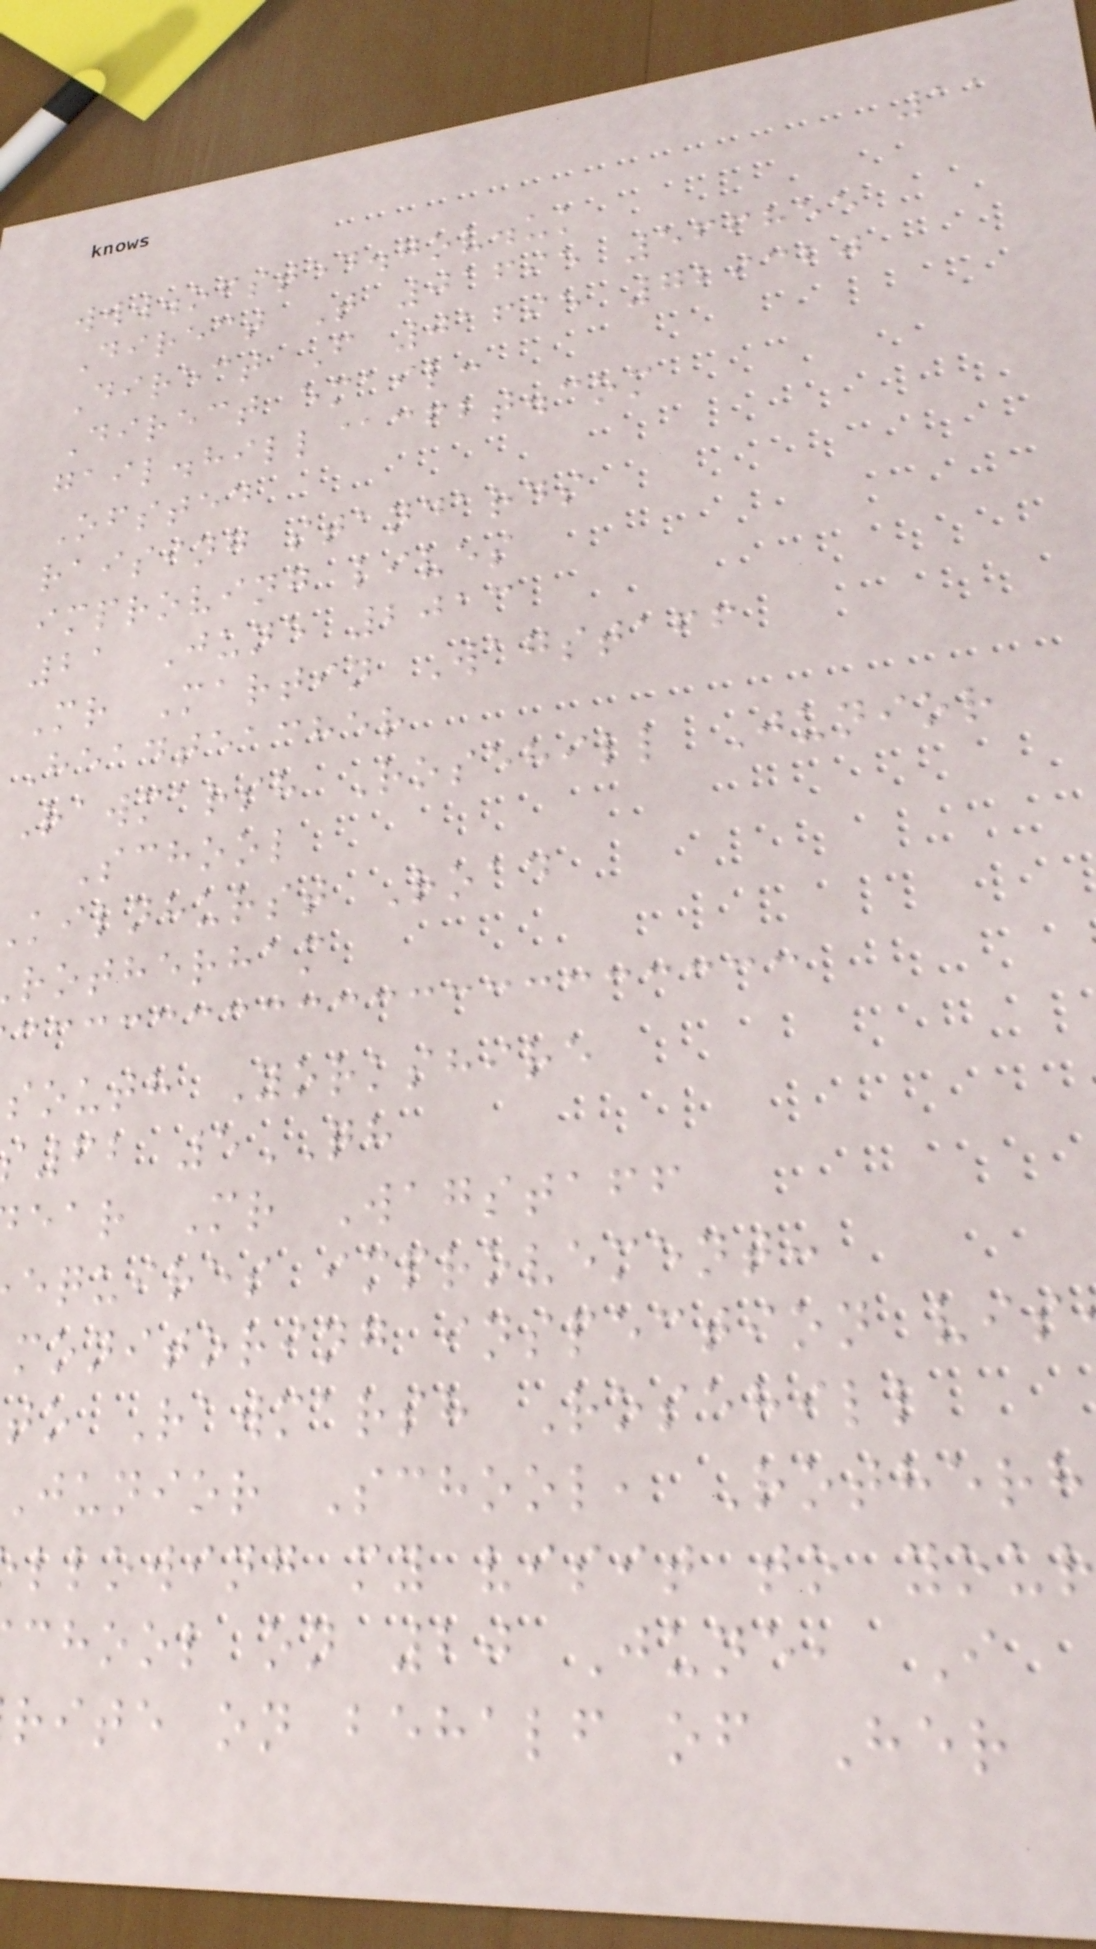11
www.ofsted.gov.uk
Direct T 01695 566855
Direct F 01695 729320
Direct email:
gail.hill@cfbt.com
Ofsted
raising standards
improving lives
21 June 2013
Mr Martin Wagstaff
Headteacher
Rawmarsh Rosehill Junior
School
kilnhurst Road
rotherham
south Yorkshire
62 5QH
ear Mr Wagstaff
equires improvement:
monitoring inspection vis
to Rawmarsh Rosehill
junior School, Rotherh
llowing my visit to you
chool on 20 June, I
rite on behalf of Her
